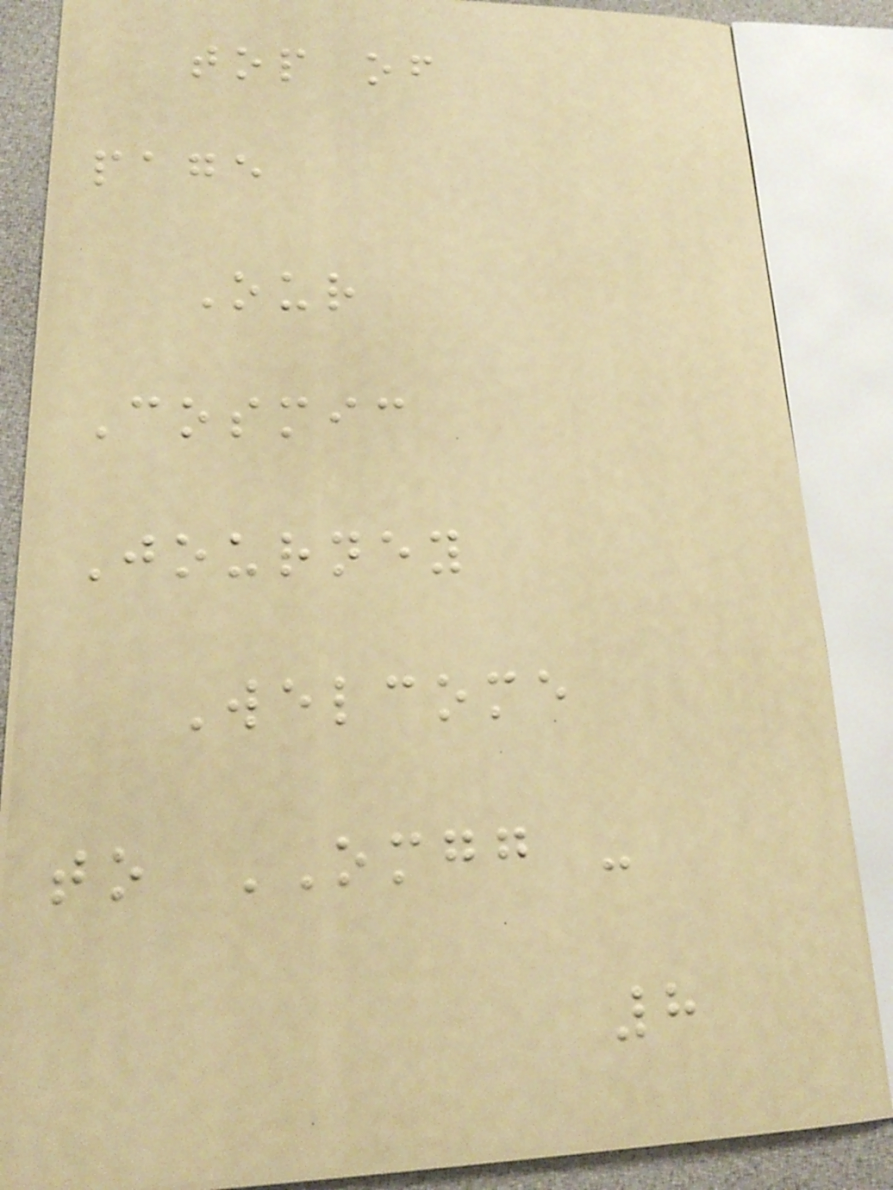top of
page
Our
Cosmic
Journey
Welcome
to OMGG -
8
